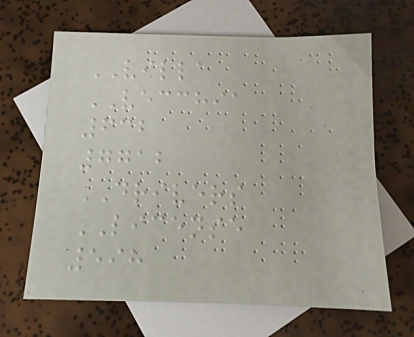VILLA
VECCHIA
632
7712
DRIVERS
LICENSE
598
